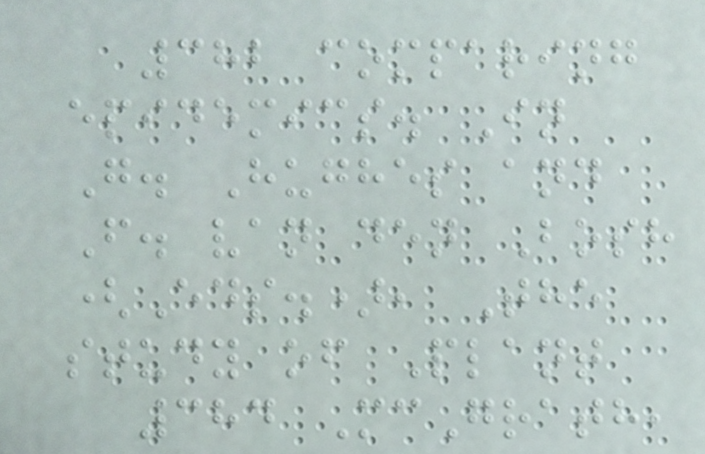382 comparing
epidemics. In
G. Hughes and
F. van den Bosh
(Eds.), The
study of Plant
384 McGrath,
